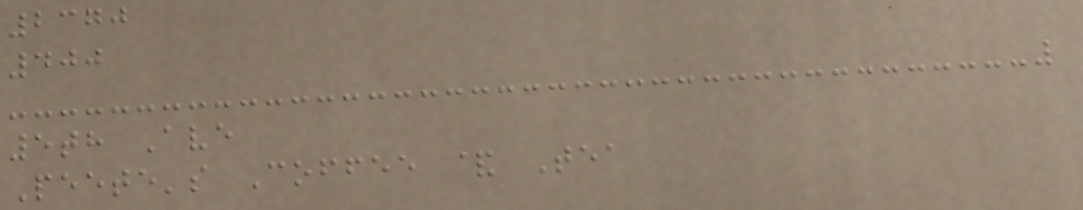2370
400
5th Ave
Peete's Coffee & Tea
